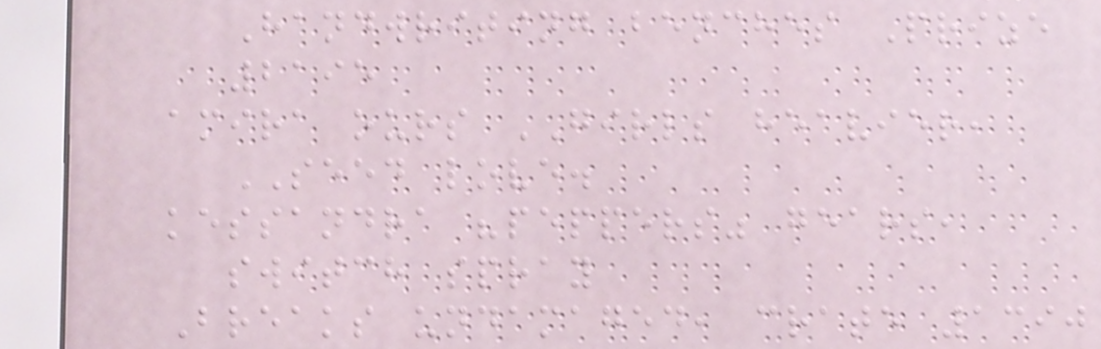Handwriting benches Prize
2195
amira ours GIRLS heavier,
SEED love.
kessandra "peppers" gears,
switch spray
Breaks undamaged, crate 1390
